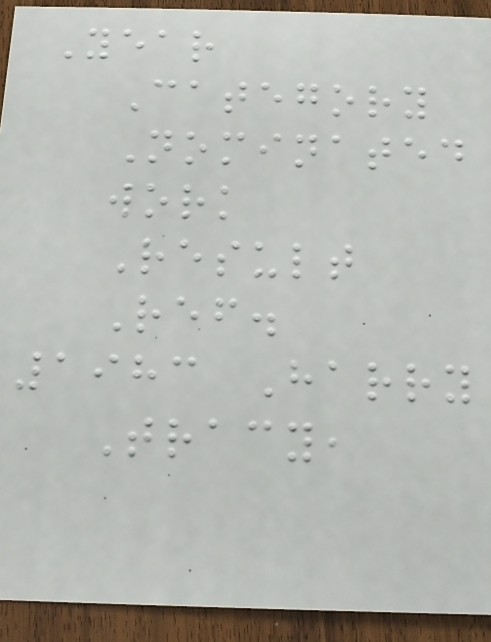Year
Category
Nominated
work
Result
Ref.
1983 Harry
Tracy,
